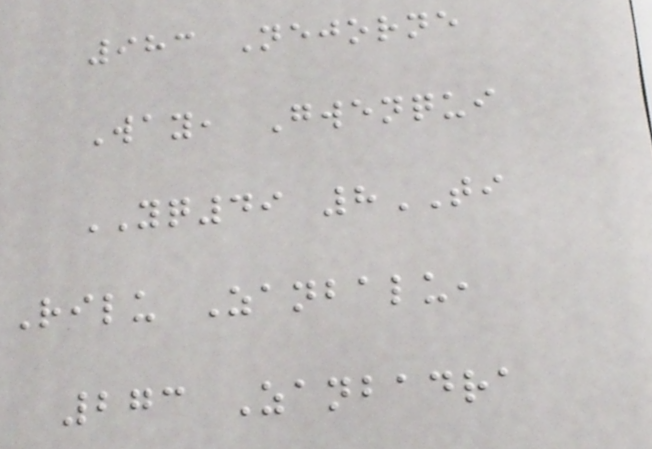983 Nejorne
Way, Gwenqui
YQ49 8TI
Rilu Zanbalu,
273 Zanbadra
